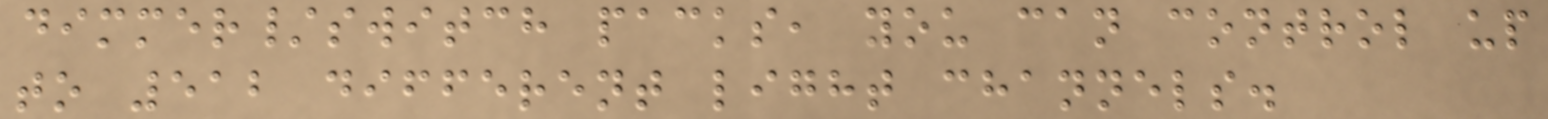dimmer/switch packs, you can control up
to 512 different light channels.
